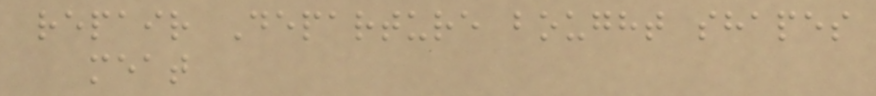repair Departure bought shapes
meat
